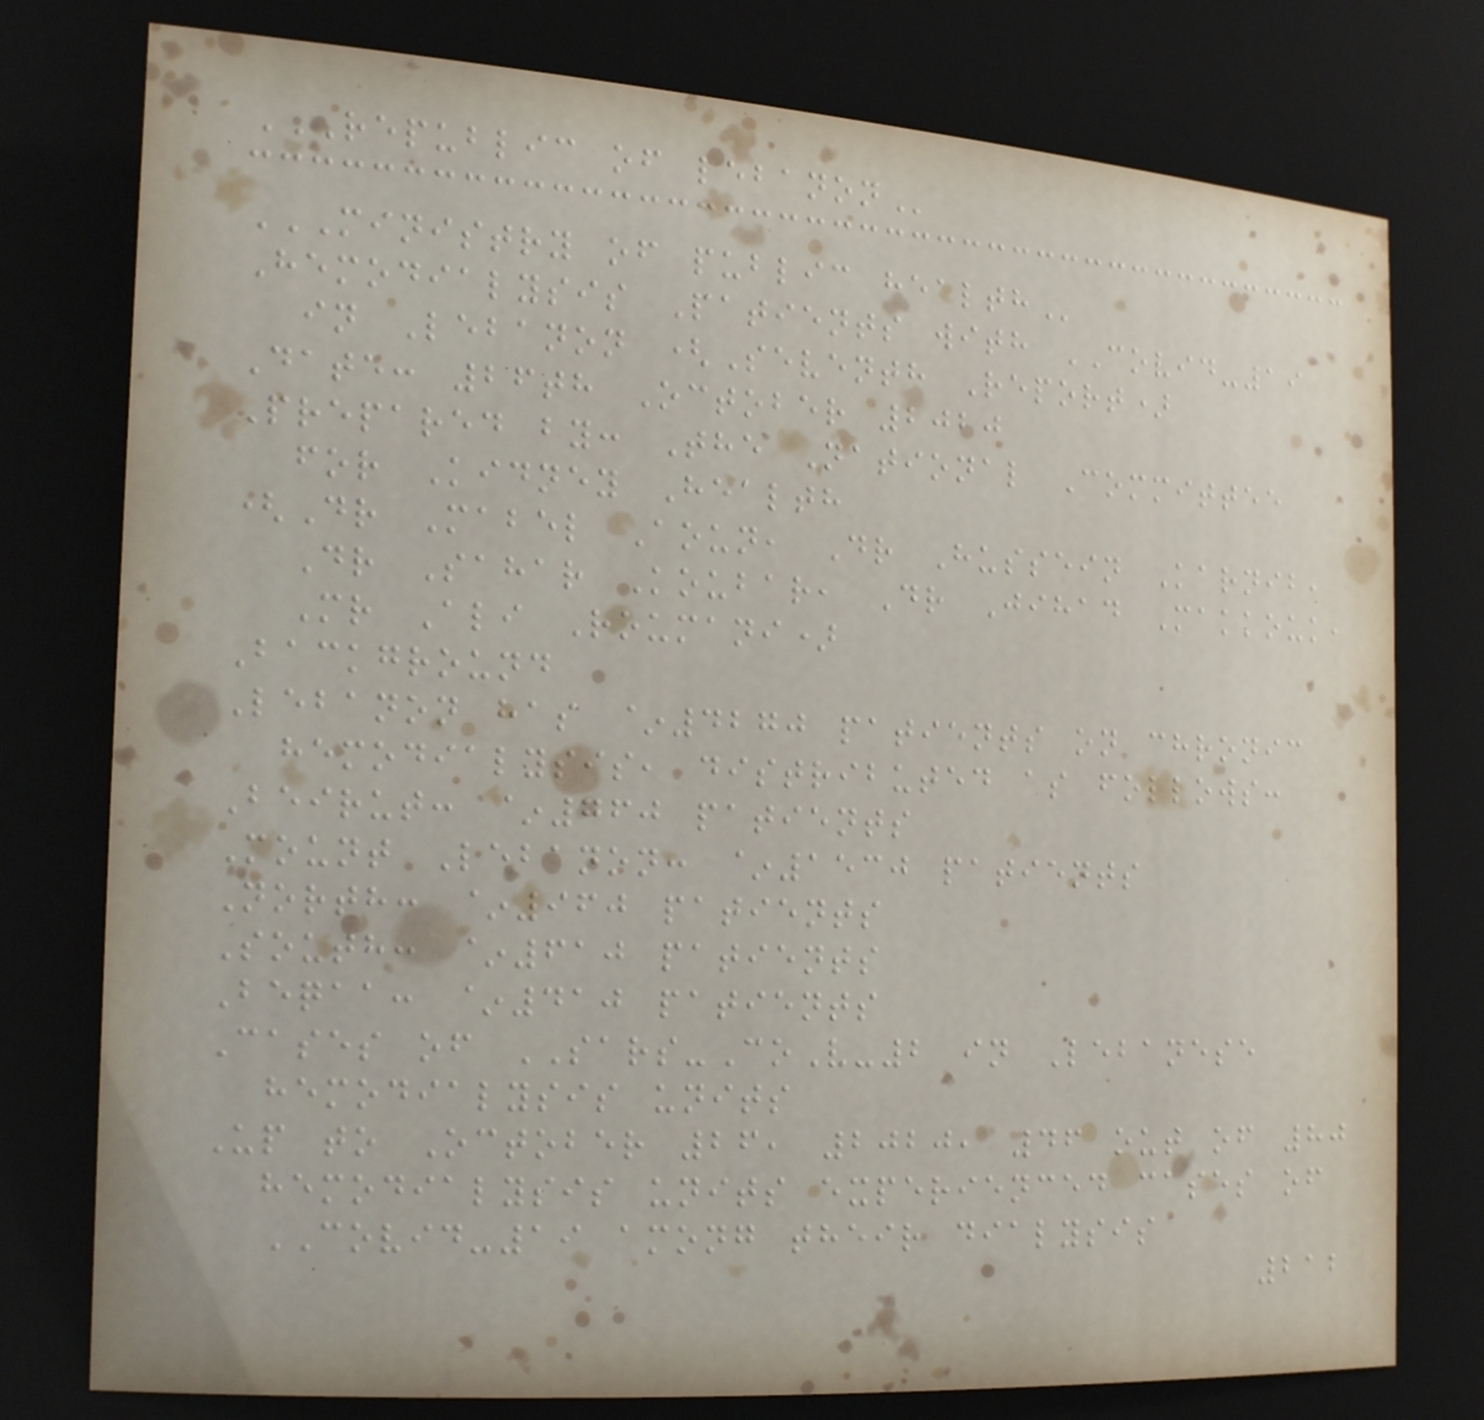REPUBLIC OF LEBANON
MINISTRY OF PUBLIC HEALTH
Hemodialysis Patients with COVID-19
in Lebanon (Seventh Report)
Date: 26th October 2020
Prepared by: The National Committee
for Kidney Health
(Dr Mabel Aoun, Dr Hussein Karnib,
Dr Sahar Koubar, Dr Jihad Makkouk,
Mr Ali Roumani)
Background
Lebanon has ~4270 patients on chronic
hemodialysis, distributed as follows:
Beirut: ~760 patients
Mount Lebanon: ~1530 patients
North: ~960 patients
South: ~610 patients
Beqaa: ~410 patients
Cases of SARS-CoV-2 in Lebanese
hemodialysis units
Up to October 26, 2020, 46 out of 80
hemodialysis units experienced cases of
COVID-19 among their dialysis
212
